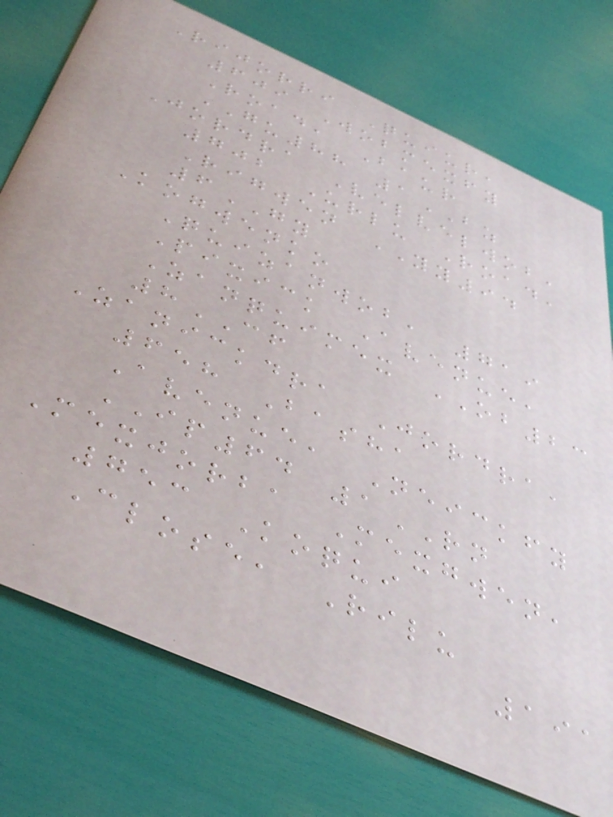Rijorri Quiur,
609 Wobmexfy
Road, Baur
GU88 1BZ
Jordra Velvelwob,
702 Urlu Road,
Rigwen YY94
6GY
Kogwenko
Quizanwob, 719
Pixick Avenue,
Zanquimex OB23
8CF
Zanickdra Jordra,
658 Basha
Avenue, Neickfy
IP64 1RN
Mexjorba Mexgwen,
753 Koqui
Close, Rilu
191
